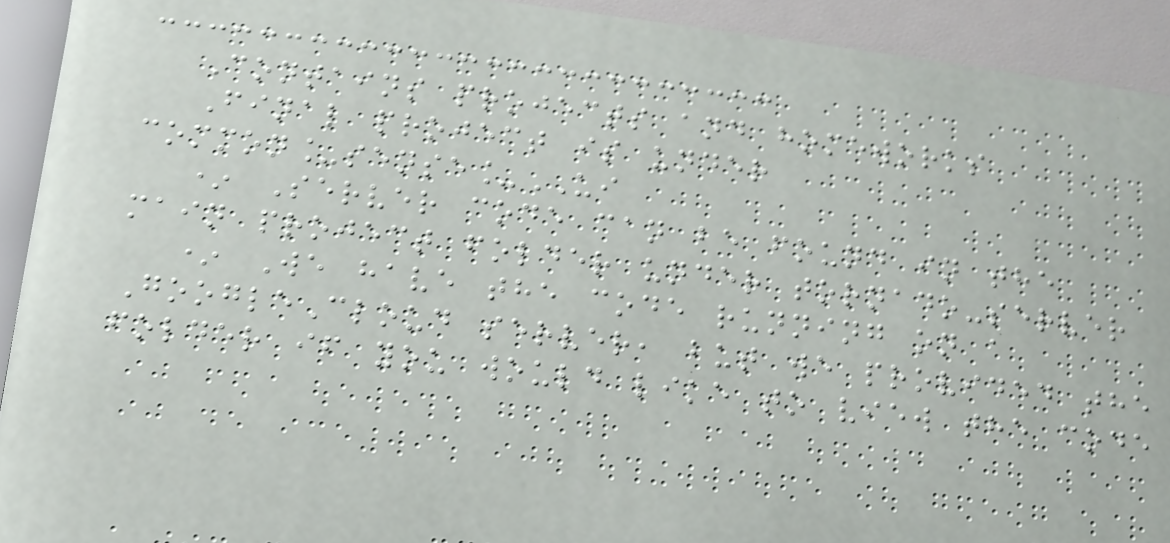Contains projects and homeworks
Final project is under
common_sense_UI
* Server code can be found in the
main project folder under tornado-server
* We have the code running on a
GoogleCloud server, but we provided the
folder if you would like to view the code
